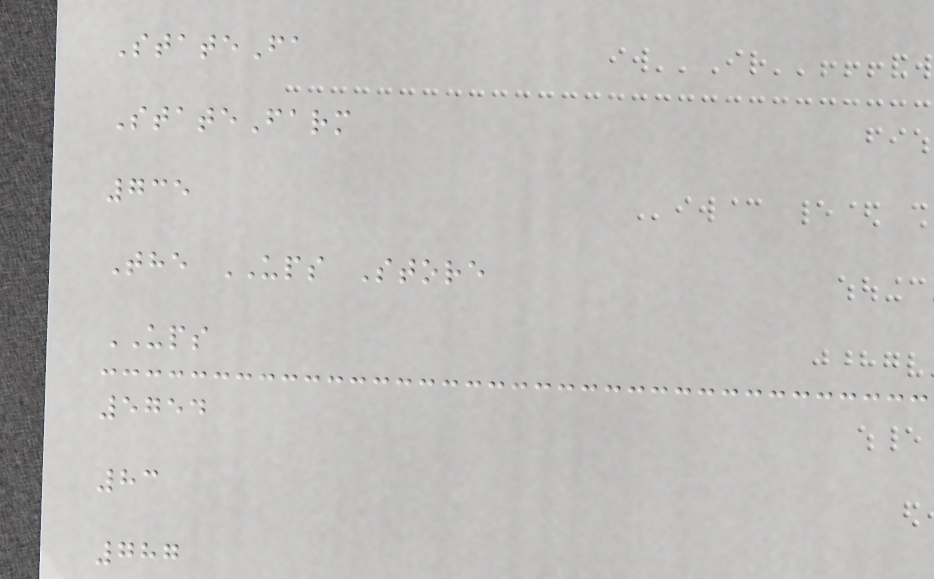StateFa
StateFarm
735
The UPS Store
UPS
5754
83
787
